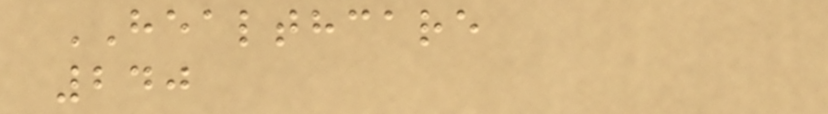HEALTHCARE
240
